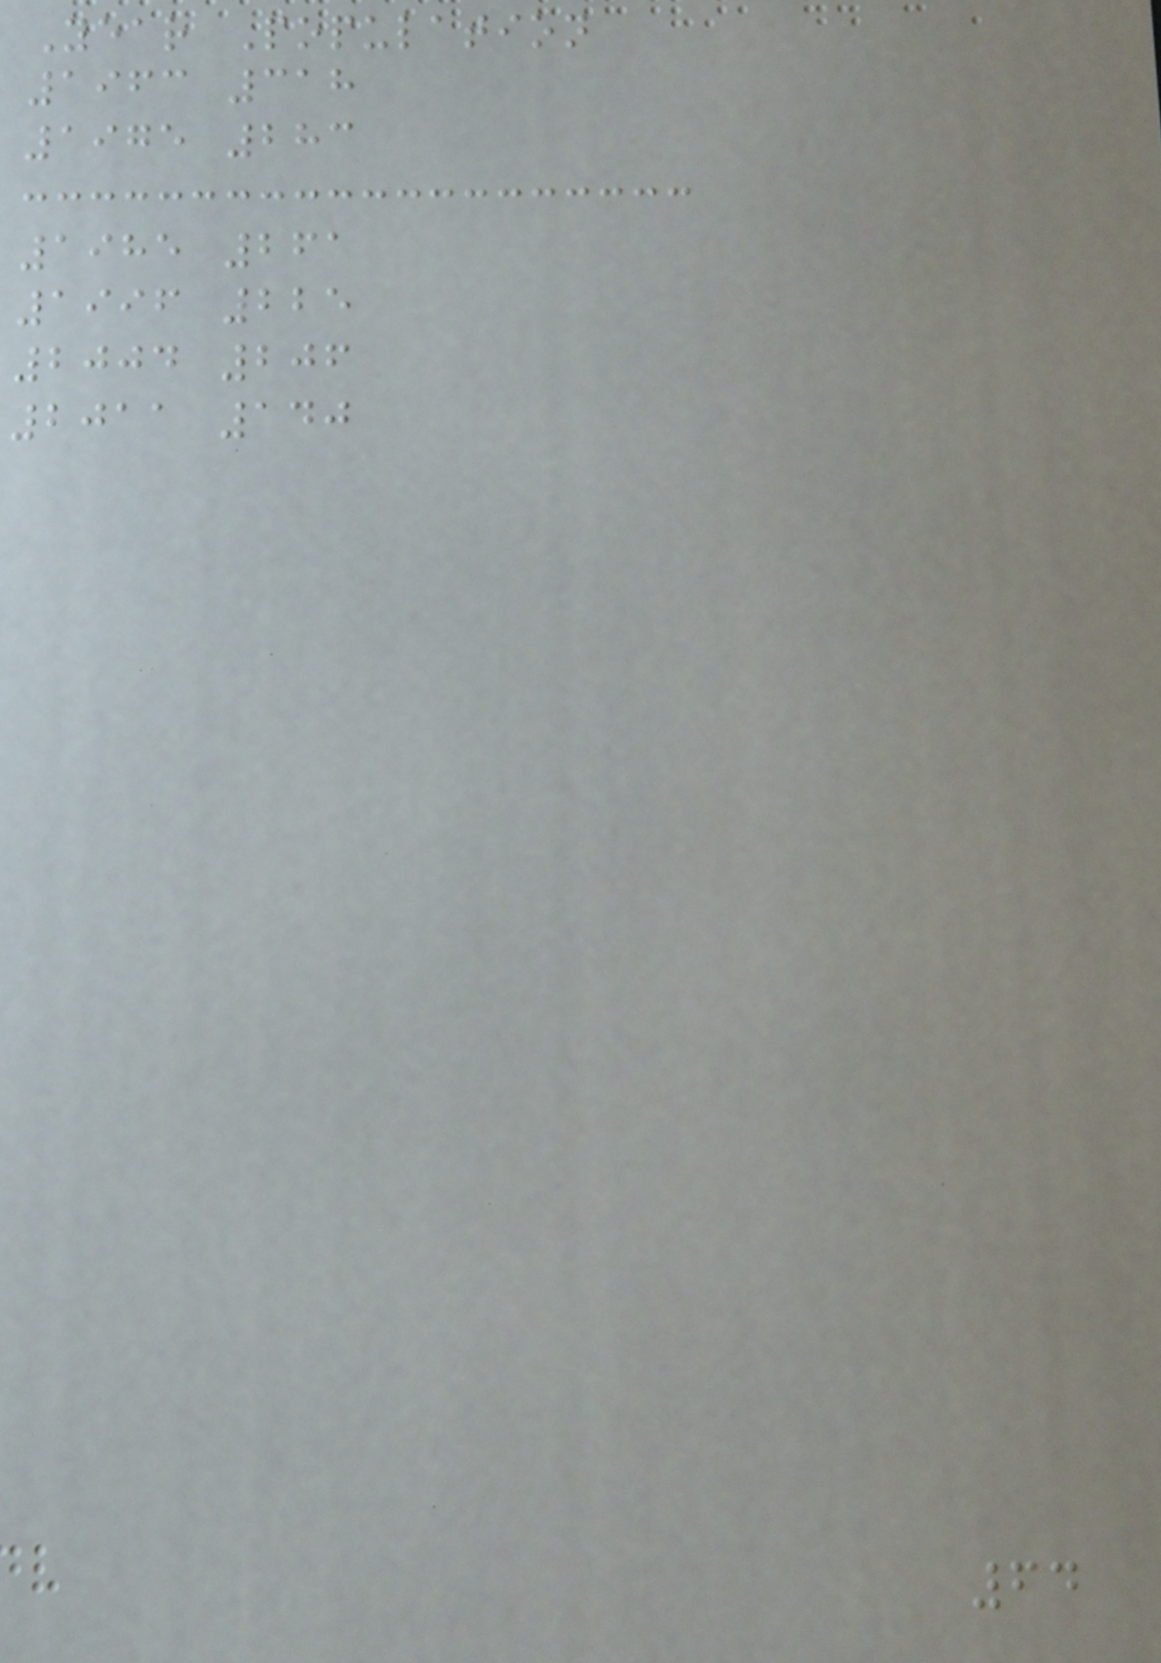Year Population
1963 318
1975 283
1985 261
1996 225
2004 206
2011 140
64
